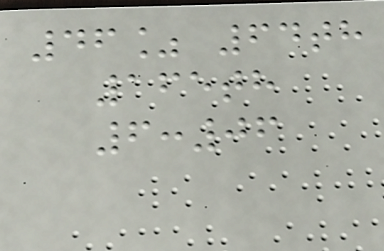46% 64th
165th
6:06
